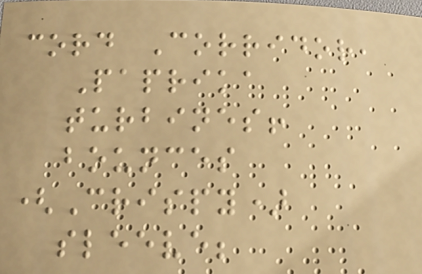cord Corridor,
Paprika
turbines!
bounces
(Crispy)
sleeve;
